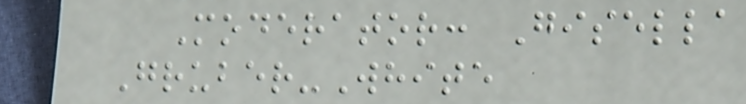Moderator: Gisella
Gruber-White
